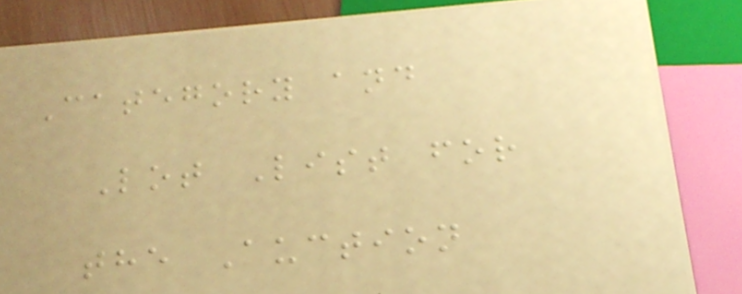Category and
Lot List for
the Auction
